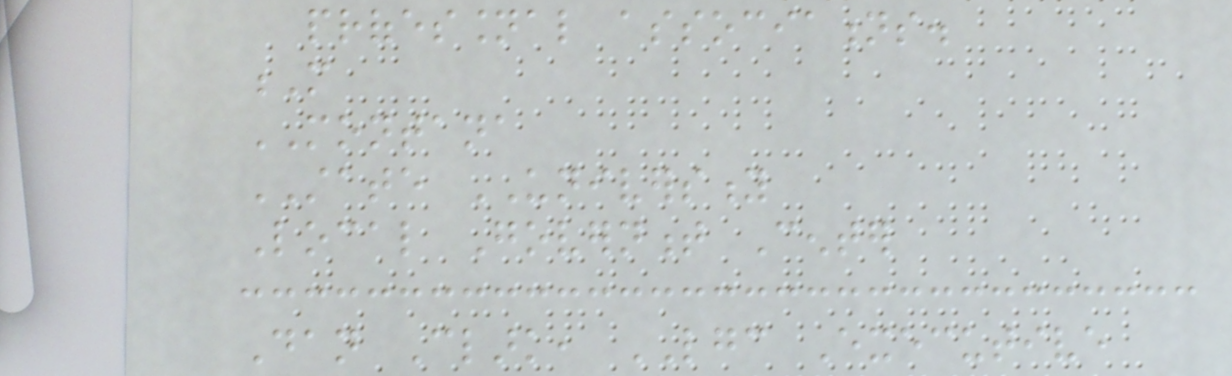professional associations.
M
MONTANA
STATE UNIVERSITY
Local Government Center
Dan Clark, LGC Executive
